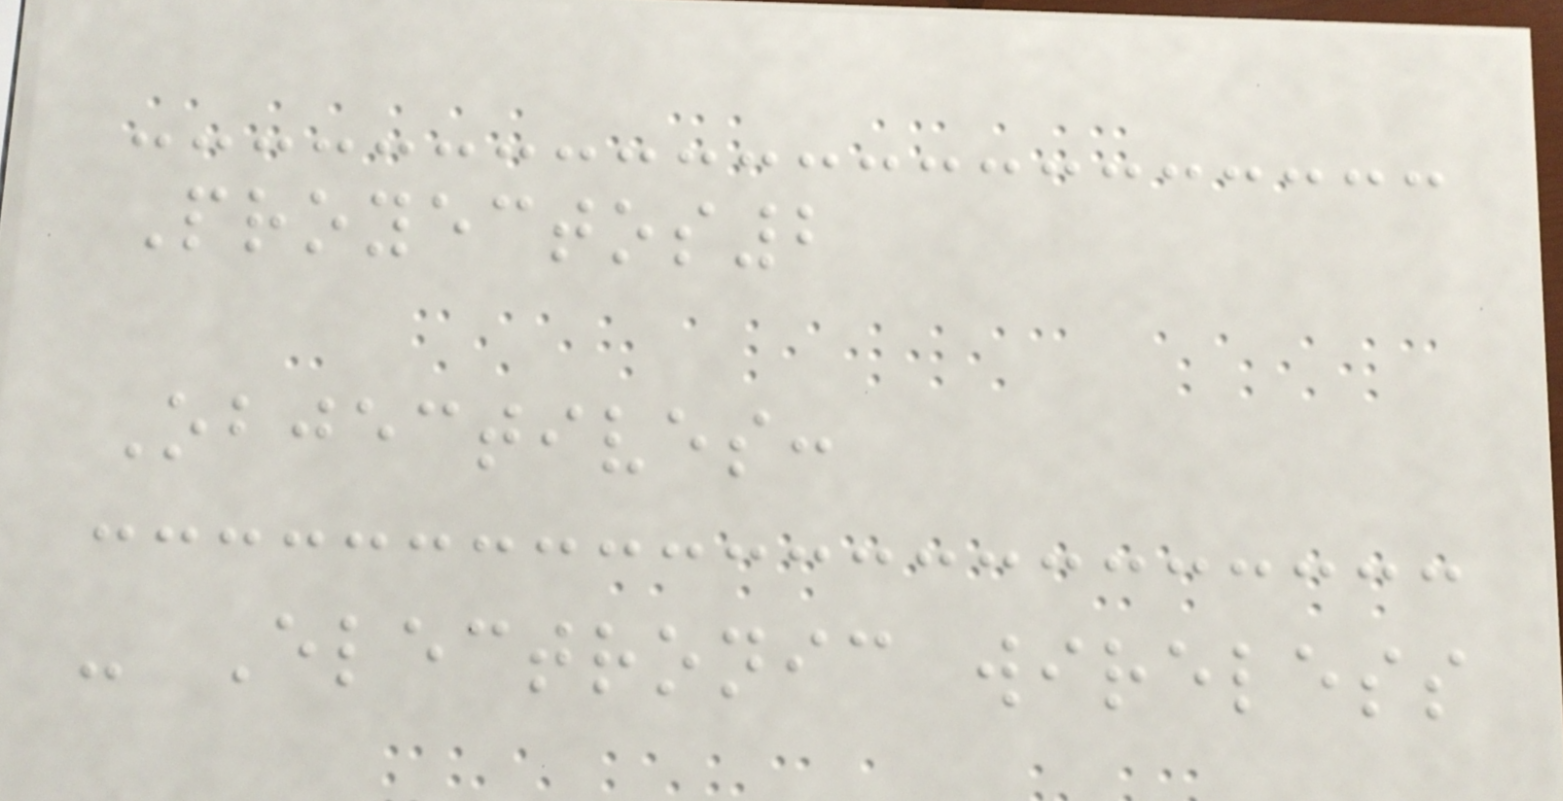Proyectos2
Objectives:
- Electronic wireless
